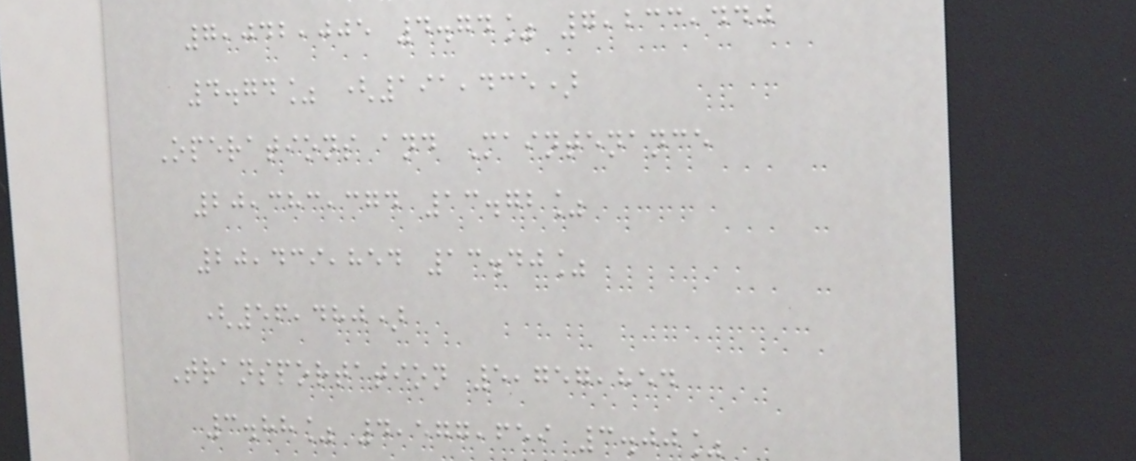7,042,005 4.74% 7,233,440
4.74% (191,435)
Operations and Maintenance
20,383,374 13.72%
20,439,854 13.40%
(56,480)
Transportation 5,757,854
3.88% 4,577,659 3.00%
